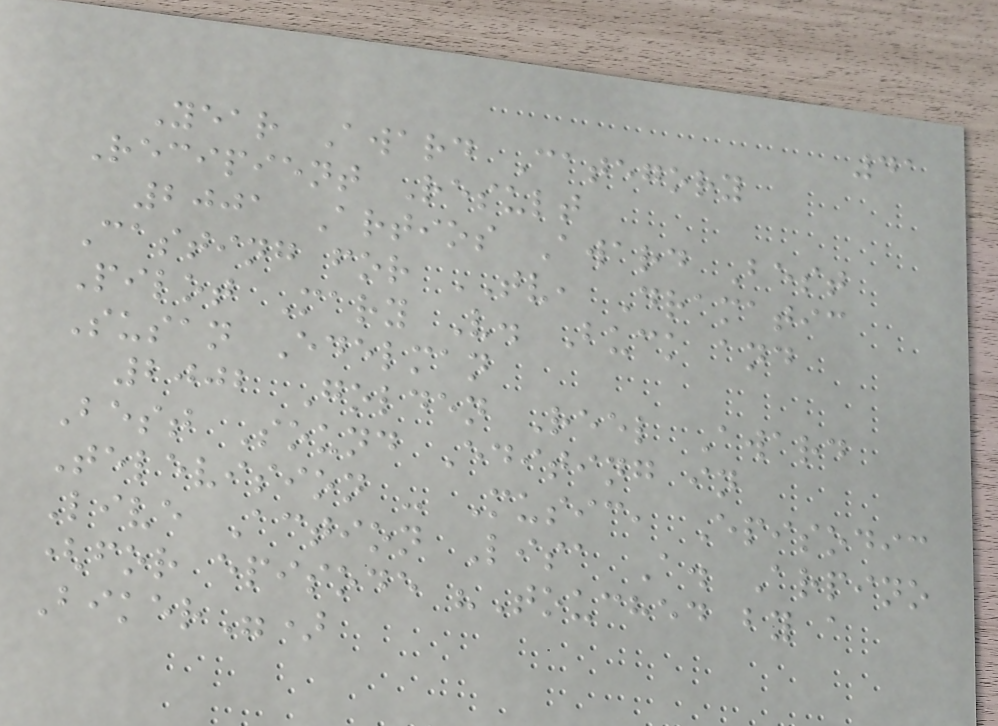41
Year Award Category
Recipient Result
2001 Artios Award Best
Casting for TV, Dramatic
Pilot Mary V. Buck and
Susan Edelman
2002 Golden Reel Award
Best Sound Editing in
Television - Music, Episodic
Live Action Lisa A. Arpino
(for episode "Touched by a
Biker")
